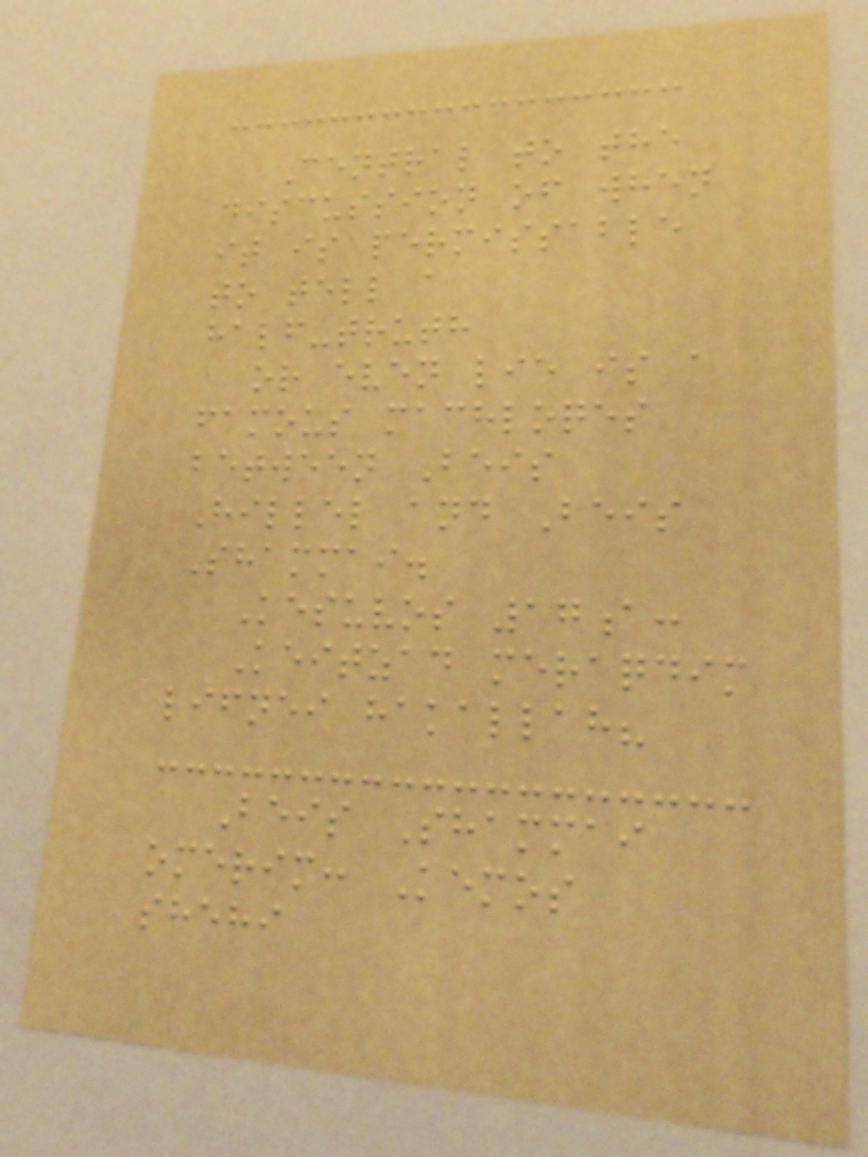Central to the
discussion of when
it is permissable
to tell a
half-truth
or even lie is a
famous machloqes
between Beis
Hillel and Beis
Shammai.
Kesuvos 17a:
Keitzad meraqdim
lifnei hakallah?
Beis Shammai
omerim: Kemos
shehi
